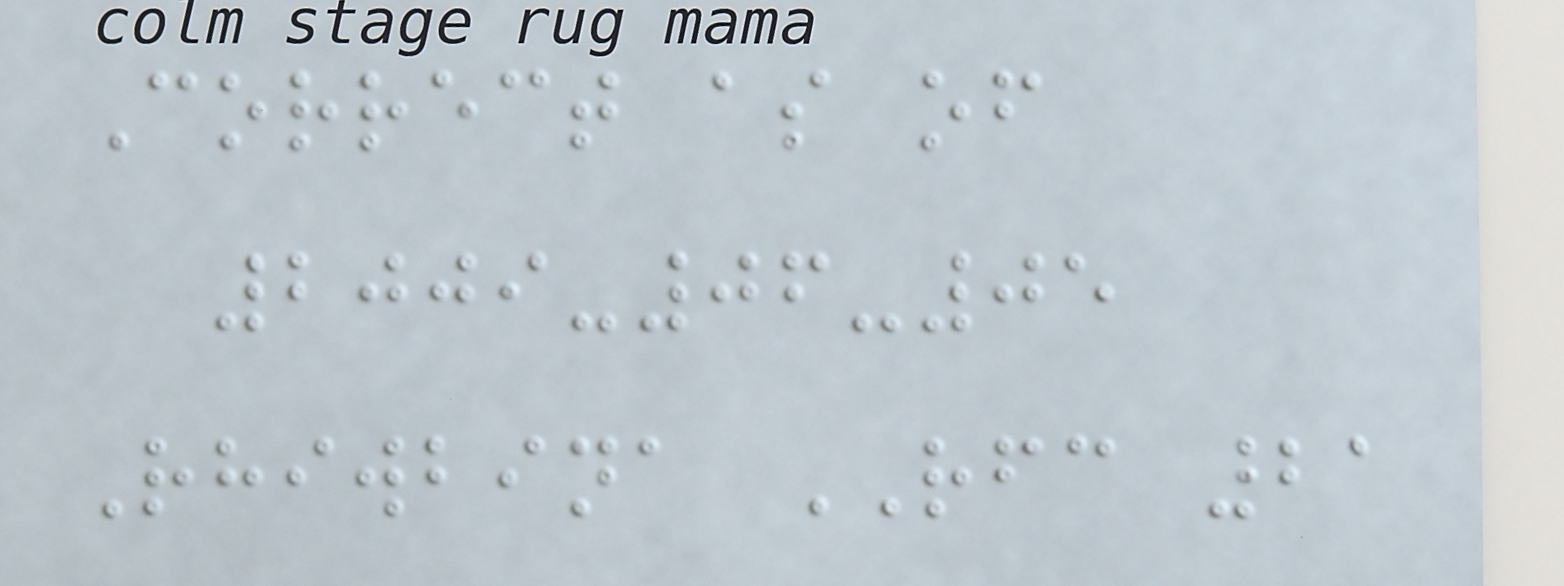Correct as of
2009-06-05
Rhiwbina RFC 21
